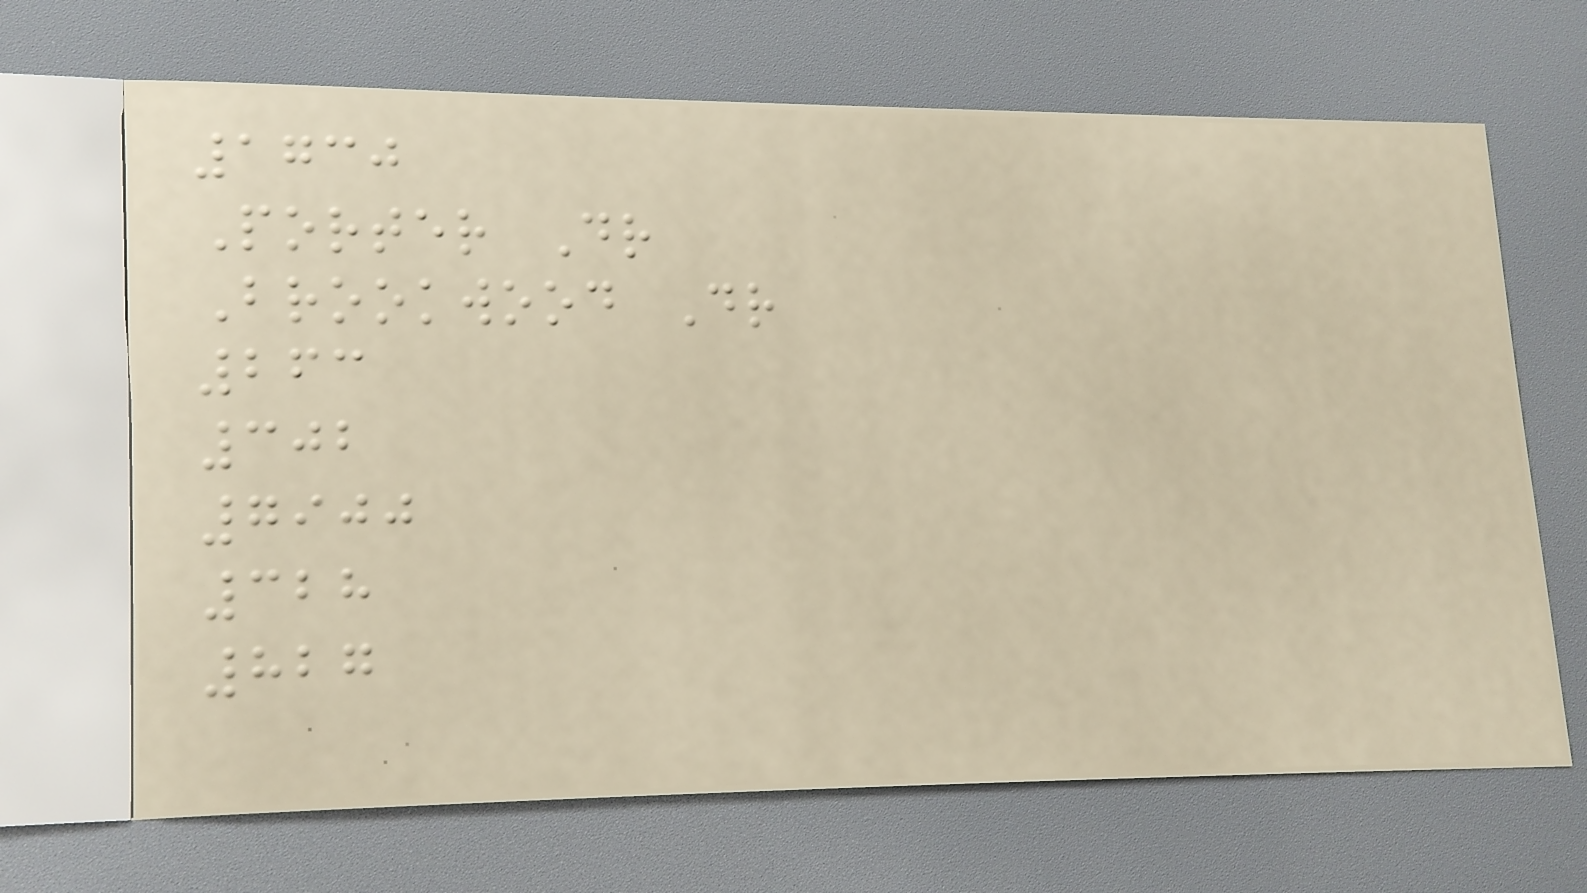1730
Porter Dr
Brookwood Dr
263
302
7900
328
827
